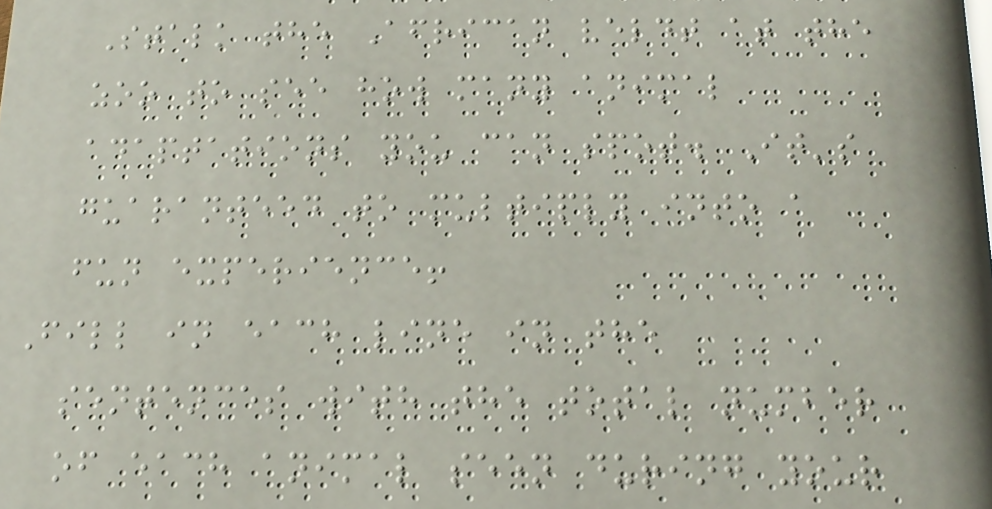Stalk the African veldt at the
zoo to see how many animal
adaptations you can spot. It's
guaranteed to multiply into a
fun experience!
Fill in each line in the
sentences with the total number
of each animal seen during your
